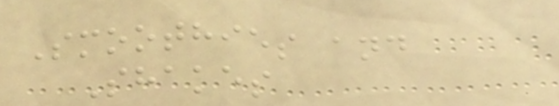Smoothies and
Shakes
